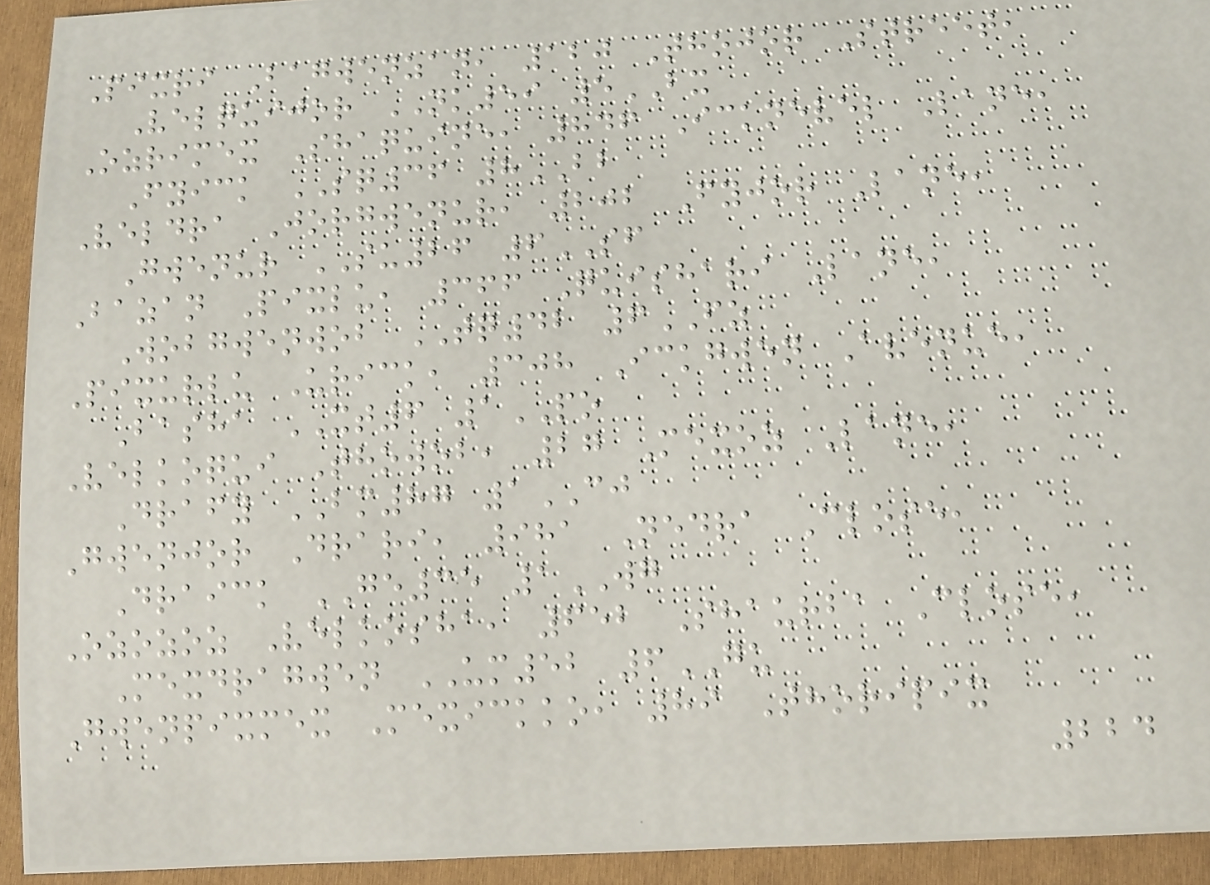Pixri Bagwenzan, 120 Thojor Street,
Velquijor NK59 5BX
Ozrimex Shaquine, 846 Icknevel Lane,
Fyick SQ36 8BB
Veldra Jorgwenur, 202 Fyjor Lane,
Gwenur SU26 6SF
Bazan Pixlu, 366 Quishari Lane,
Wobgwenwob TQ42 6FZ
Pixurlu Urick, 308 Ickgwen Avenue,
Basha XT6 1PO
Velkoqui Thowob, 27 Mexoz Lane,
Drafy BM87 1CJ
Gwenjor Drari, 981 Nedra Close,
Draick GE35 1WG
Ozozoz Velkosha, 652 Shaurba Close,
Mexdragwen UM52 6GU
Gwenpixmex Mexickko, 89 Thoripix
224
